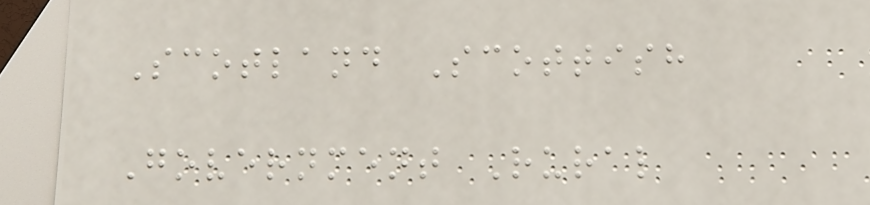Scotland Scottish
Government Rural
